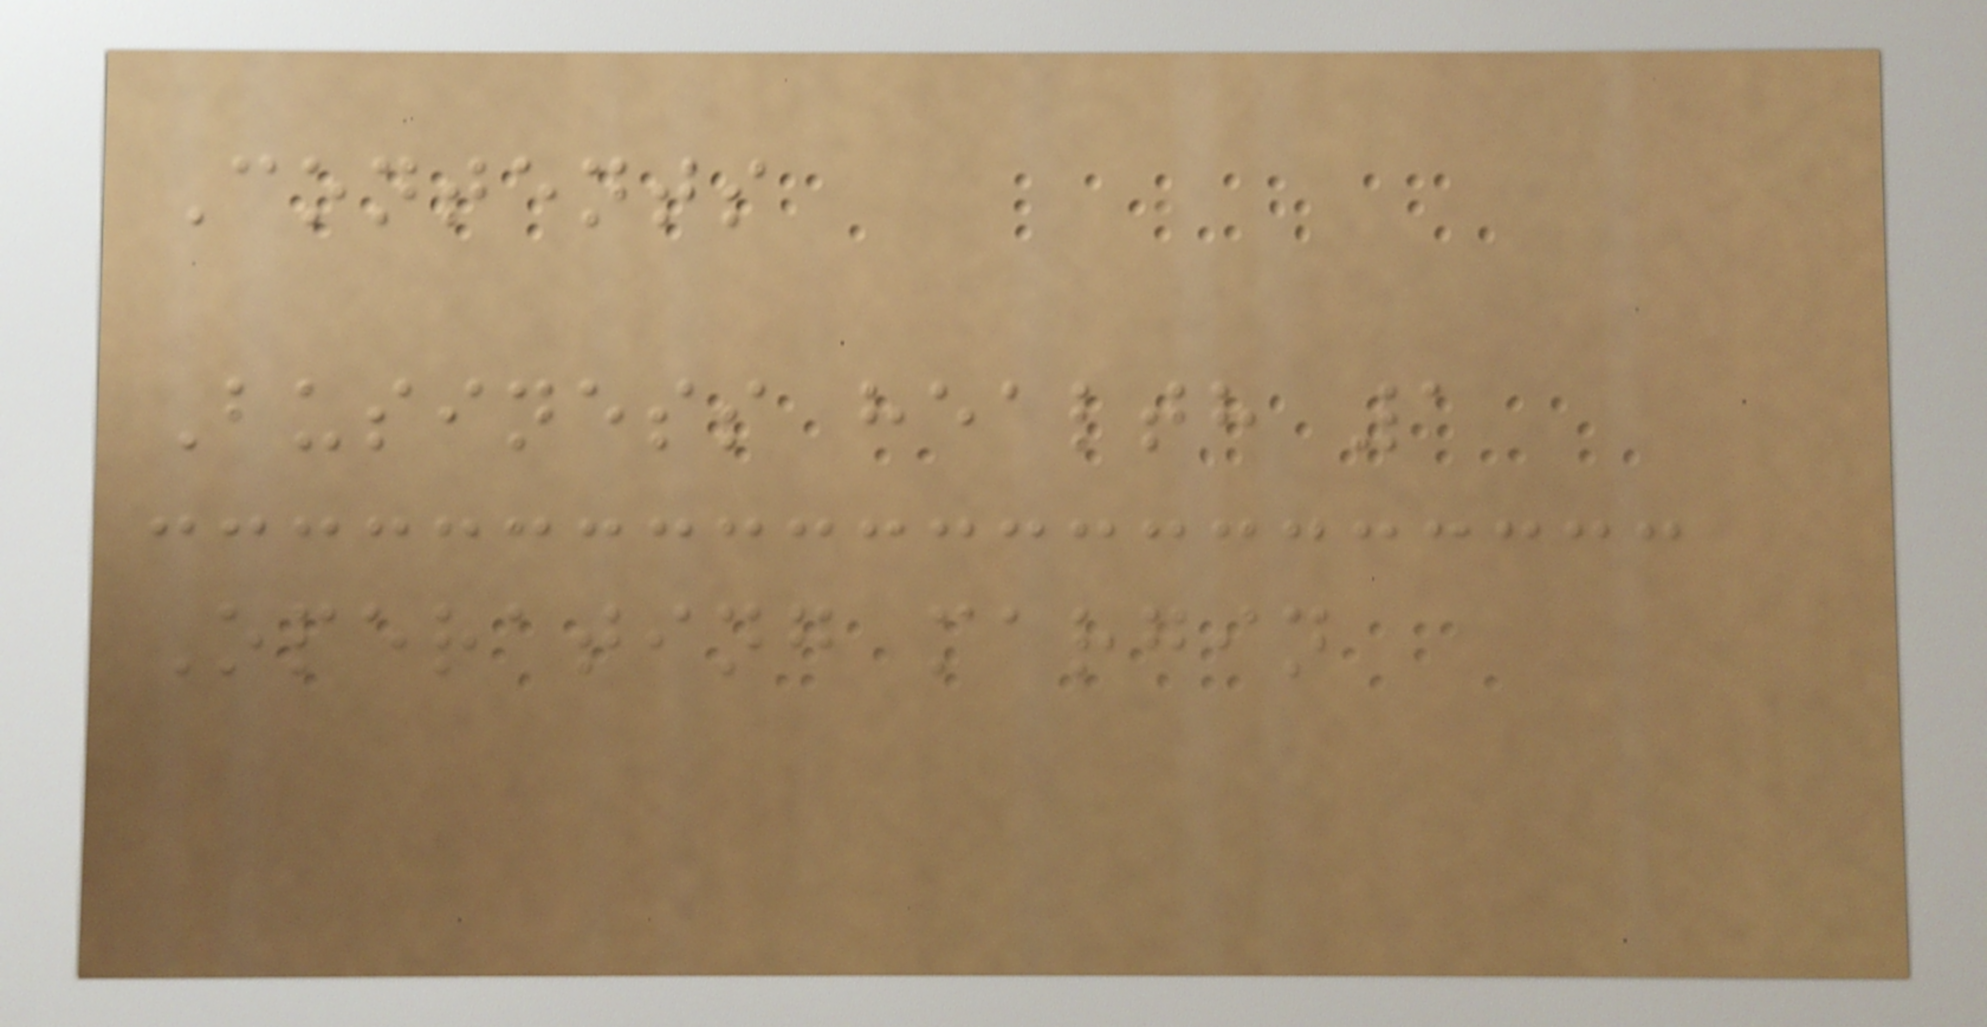Contents
Business health 1
Operating margin
